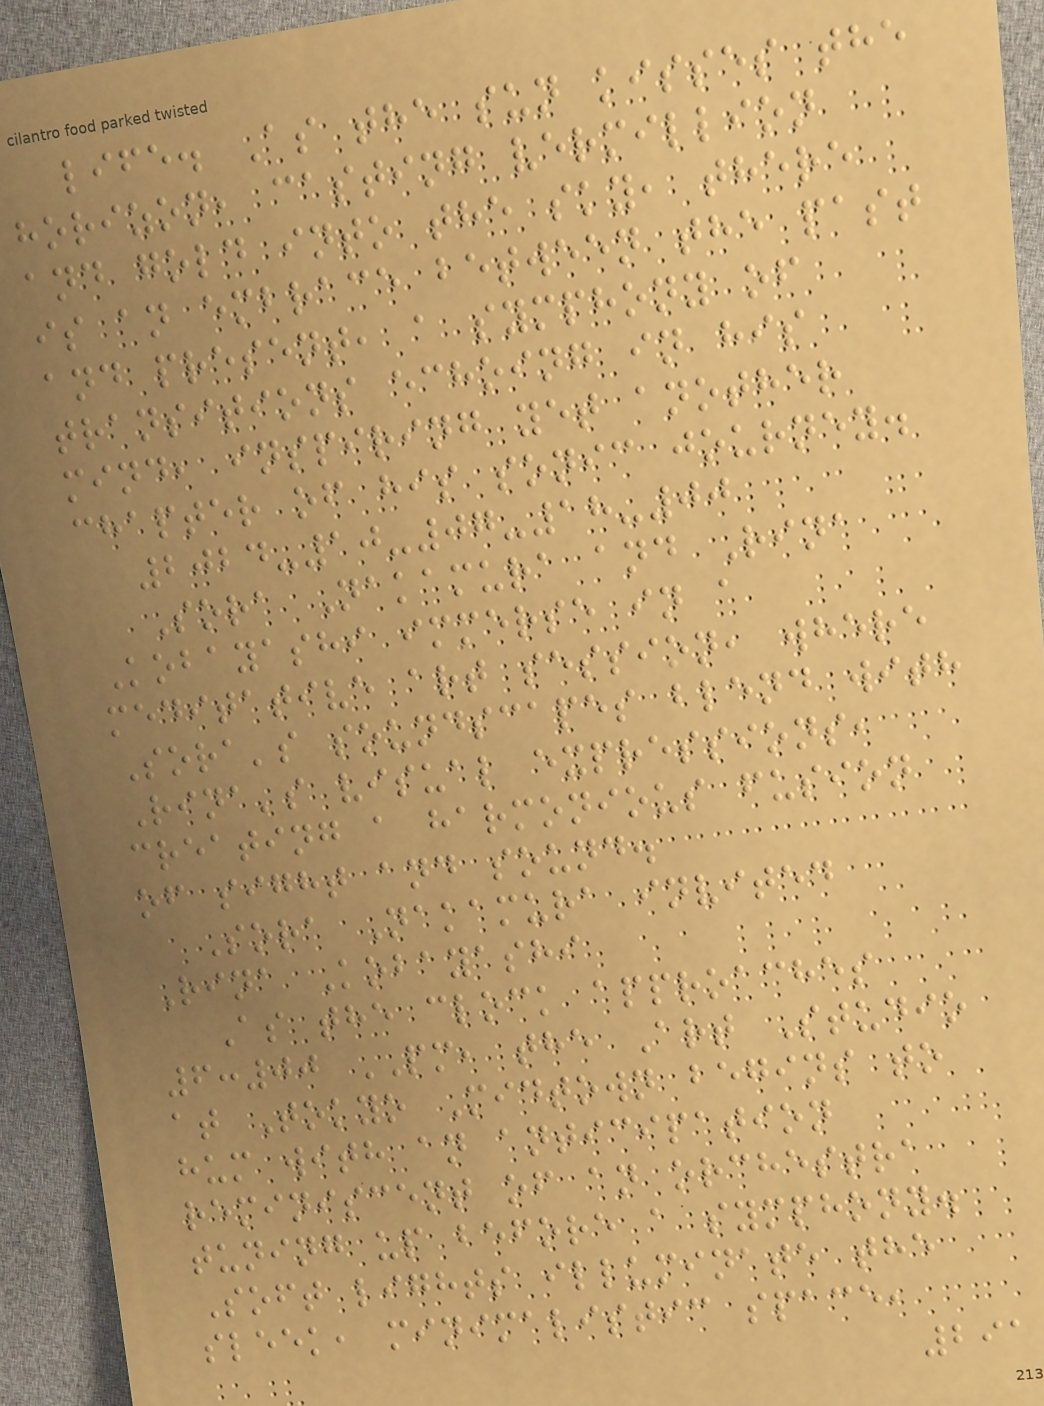life. As the sun kisses the
horizon, casting vermillion
and gold into the sky, there
is an embrace between the past
and present, a symphony of
transitions echoing in his
mind, inspiring yet another
chapter of his sonic journey.
2024-10-07-18-00
Sora Nakamura and Rina
Kobayashi immerse in a
meditative art session, where
Sora's soundscapes blend with
Rina's visual expressions,
creating a harmonious fusion
of sight and sound.
Sora Nakamura invited
Rina Kobayashi
As the clock approaches
6:00 PM, the Art Studio
at Tokyo Midtown begins to
hum with an anticipation
reminiscent of an orchestra
tuning up before a symphony.
Soft lights illuminate the
sleek, minimalistic space,
291
